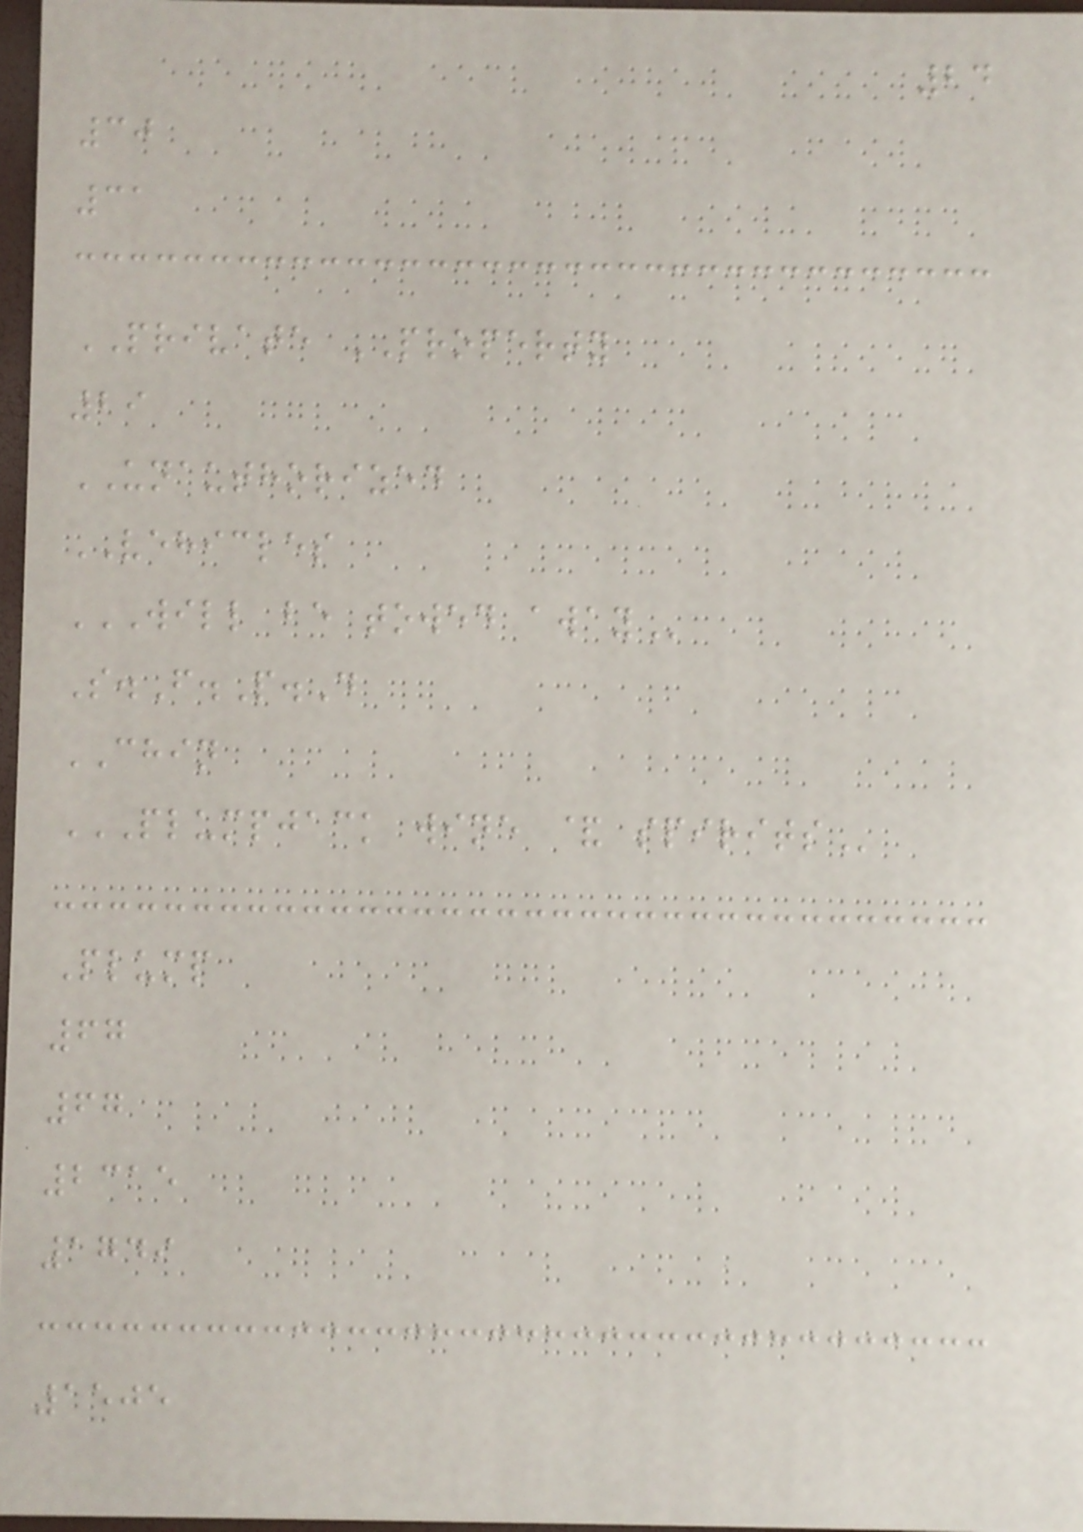24
30
31
PRIVATE PROPERTY
29
UNAUTHORIZED
VEHICLES
WILL BE TOWED AWAY
S.F.P.D
CHIN
PLUMPJACK WINE & SPIRITS
Plump
67
67
2315
1749
1505
